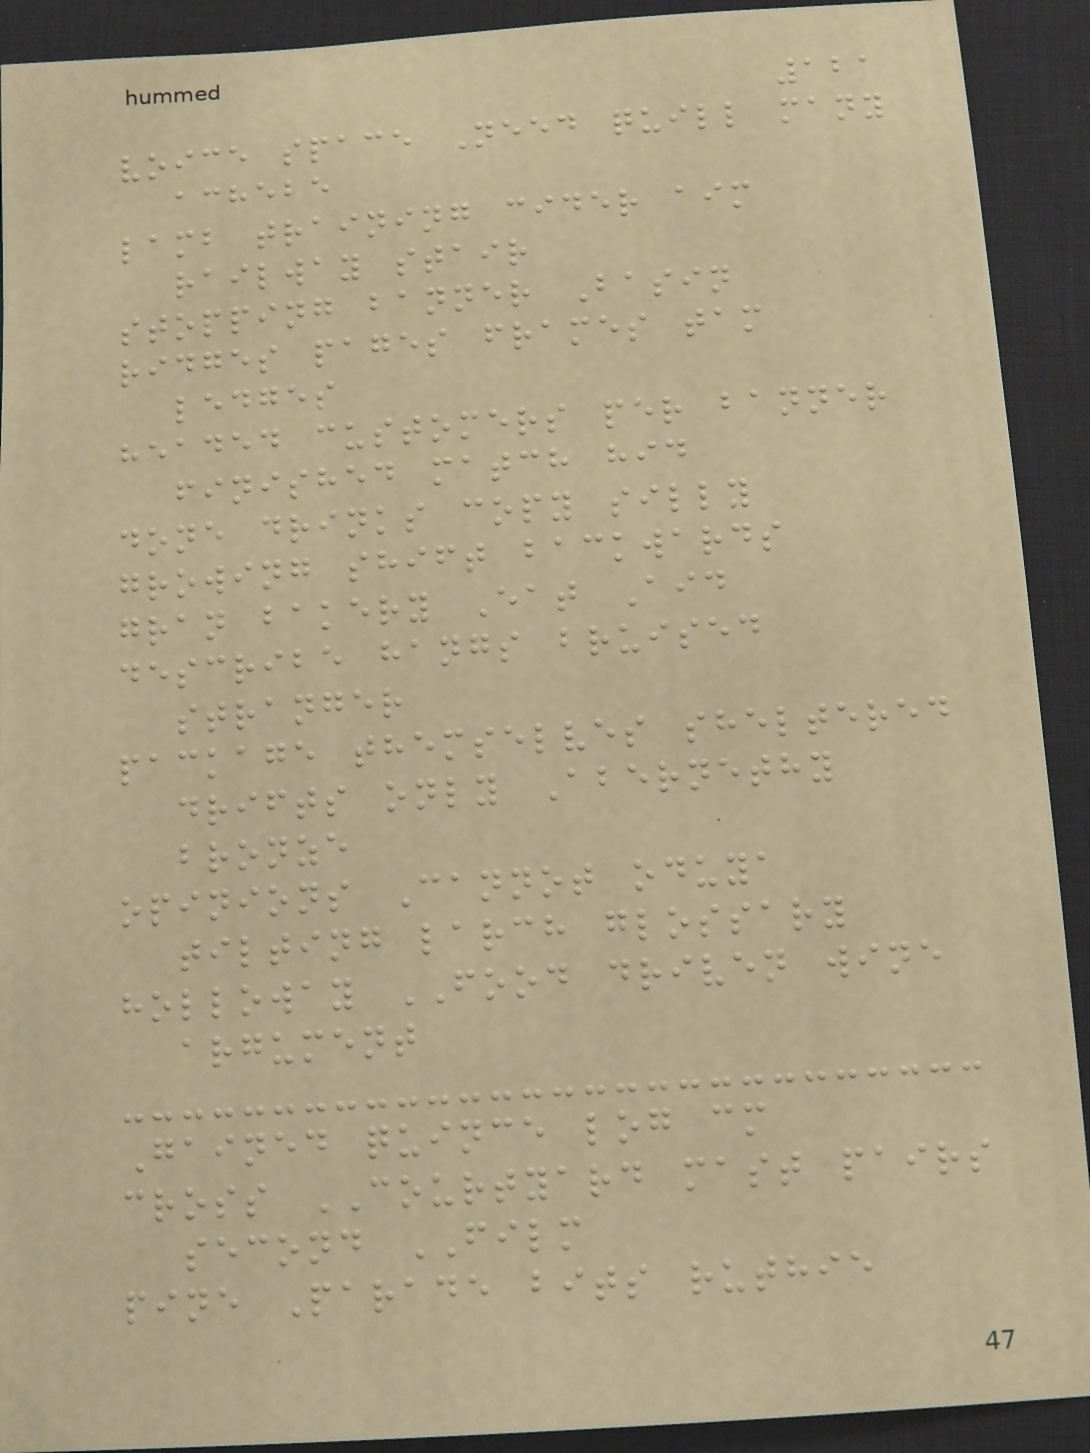121
voice space Need quill many
achebe
lamb training cider aim
railway stair
stopping banner Basin
ridges pages frames tam
ledges
headed customers per banner
finished match hid
done drinks copy silly
growing shift backwards
gran bakery Eat Aid
describe hangs bruised
stranger
package themselves sheltered
drifts only Abernethy
bronze
opinions Cannot oduya
tilting larch glossary
holloway FOOD driven wine
argument
Gained quince log cm
cross COURTYARD mast pairs
second FILM
pine Parade bits ruthie
